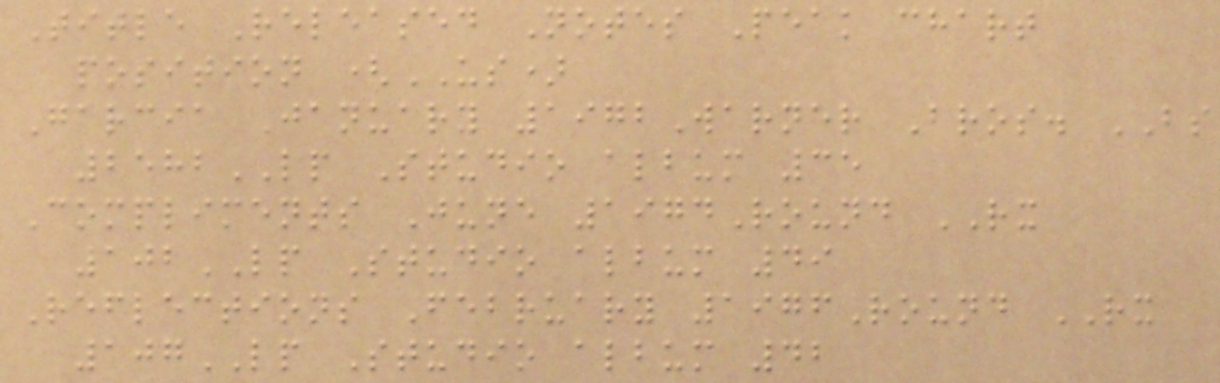Title Released Notes Peak chart
position (US)
Garcia January 1972Warner Bros. BS
2582LP Studio album 35
Compliments June 1974Round RX
102LP Studio album 49
Reflections February 1976Round RX
107LP Studio album 42
